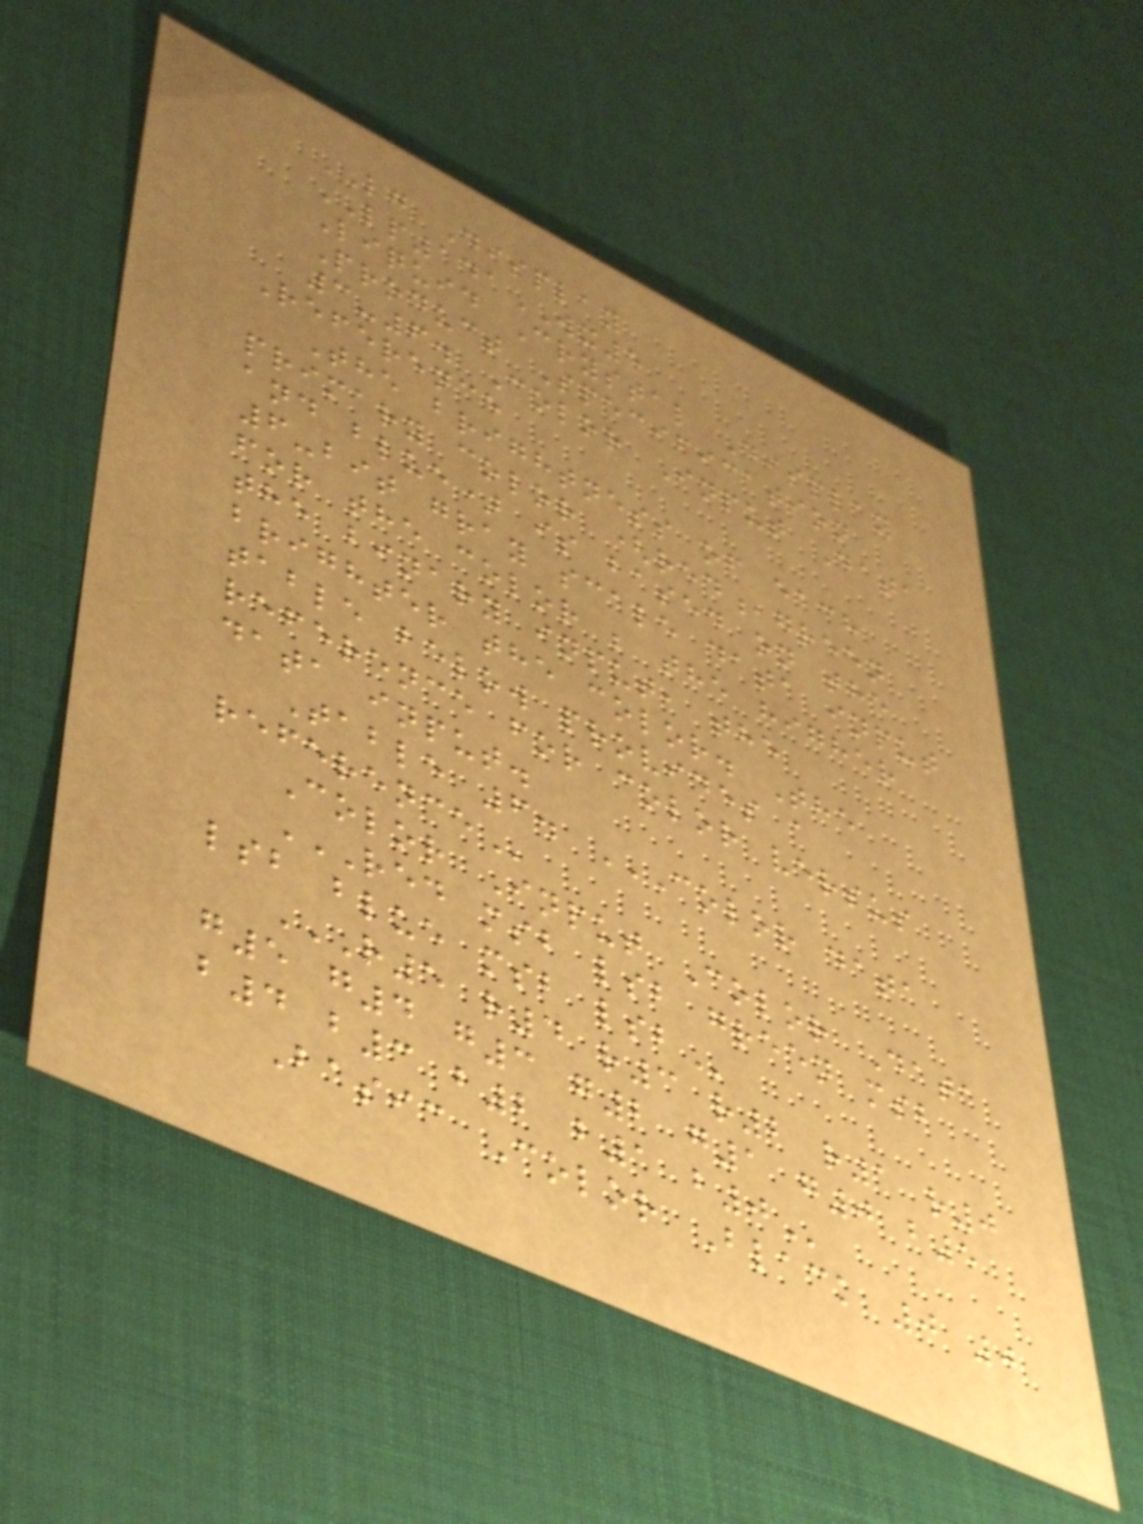LG Display
LP141WX5
Liquid Crystal Display
Product Specification
3-6. Color Input Data
Reference
The brightness of each
primary color (red,green
and blue) is based on the
6-bit gray scale data input
for the color ; the higher
the binary input, the
brighter the color. The
table below provides a
reference for color versus
data input.
Table 6. COLOR DATA
REFERENCE
Color Input Color Data
RED MSB LSB GREEN MSB
LSB BLUE MSB LSB
R5 R4 R3 R2 R1 R0
G5 G4 G3 G2 G1 G0 B5
B4 B3 B2 B1 B0
Basic Color Black 0 0
